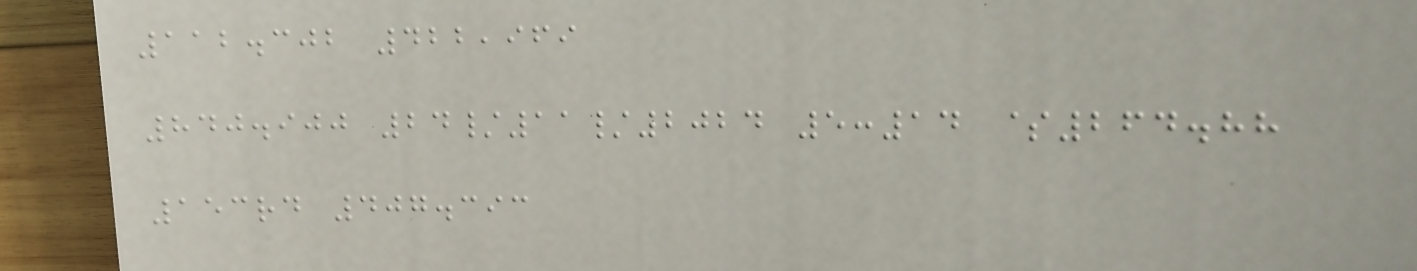112.302 422,969
840.900 24/11/2024 5:14 $264.88
153rd 407.393
